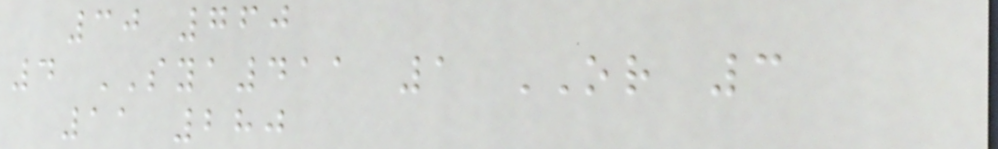30 760
4 SYA411 1 OR 3
11 280
